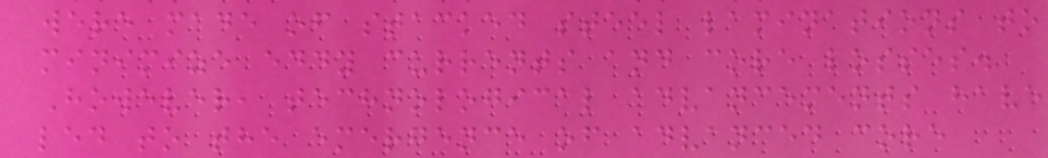were made of stacked steel laminations to
minimize eddy currents and core losses.
However, technological advancements have
led to the emergence of advanced core
